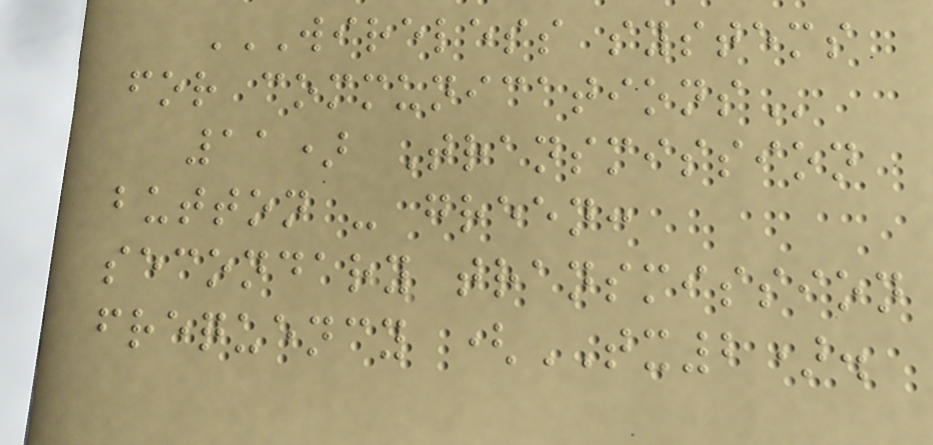WIRELESS SYSTEMS
FOR COMMUNICATIONS
11) Transmission
button - green:
secondary transmission
frequency (TX2).
